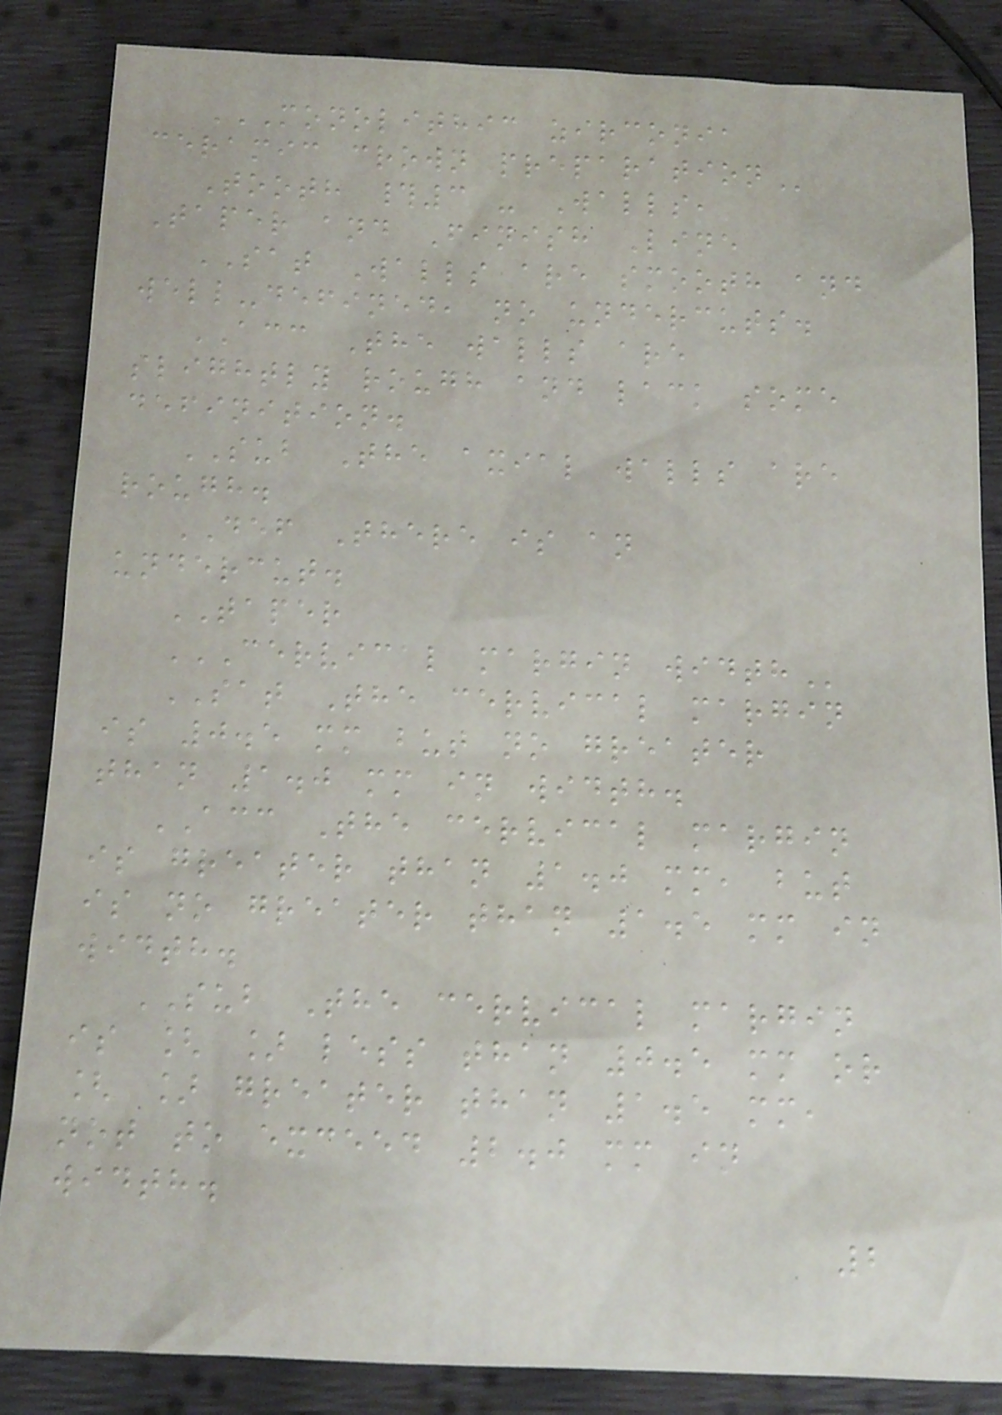MONOLITHIC ZIRCONIA
CERAMIC CROWN PREPARATION
Tooth #3 - Walls,
Taper and Finish Line
SAT Walls are smooth and
well-defined, no undercuts.
ACC The walls are
slightly rough and lack some
definition.
SUB The axial walls are
rough.
DEF There is an
undercut.
TAPER
CERVICAL MARGIN WIDTH
SAT The cervical margin
is 0.5 mm but no greater
than 1.0 mm in width.
ACC The cervical margin
is greater than 1.0 mm, but
is no greater than 1.5 mm in
width.
SUB The cervical margin
is [ ] less than 0.5 mm or
[ ] greater than 1.5 mm,
not to exceed 2.0 mm in
width.
2
